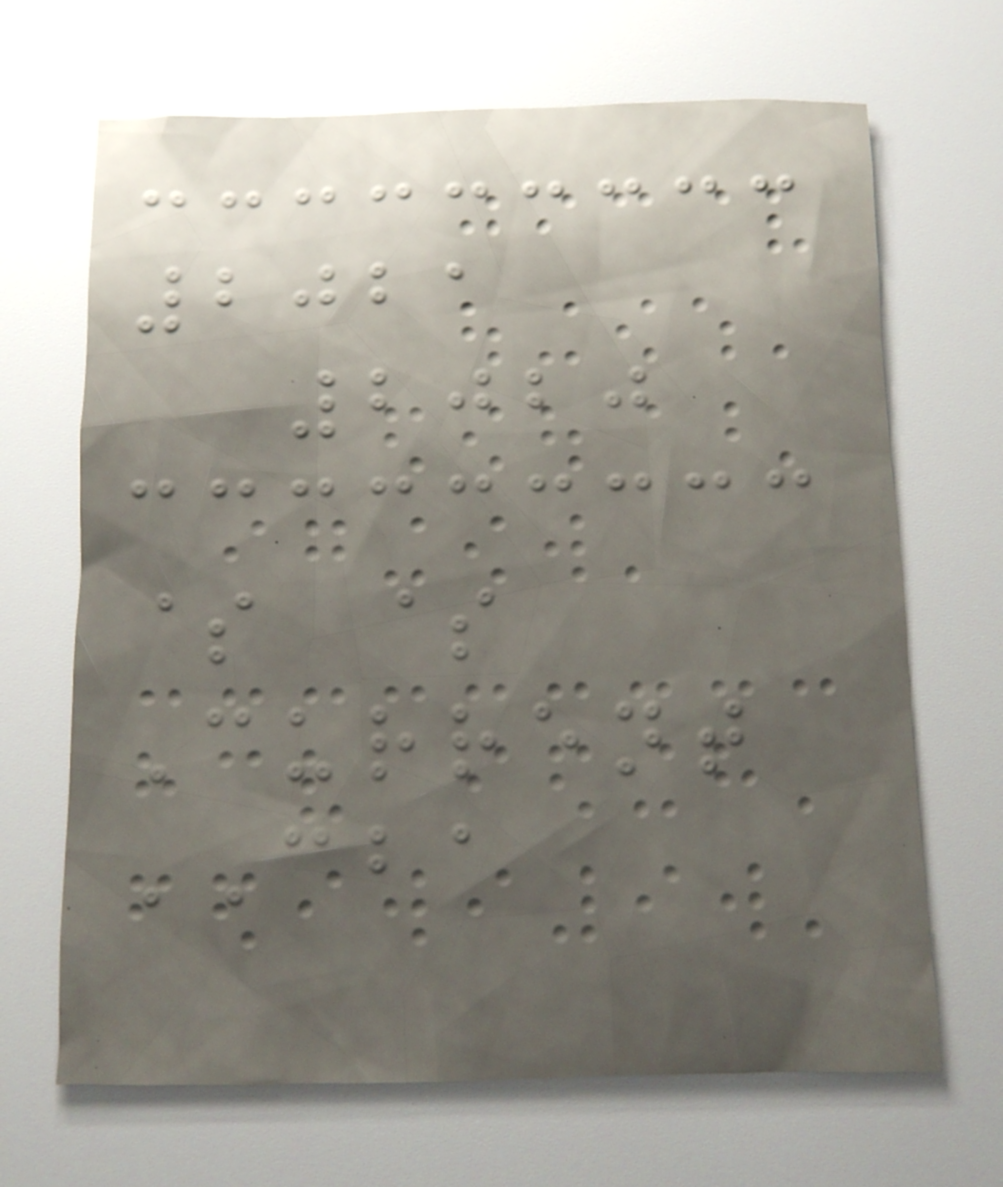2021
2020
$ $
Current
CBA
